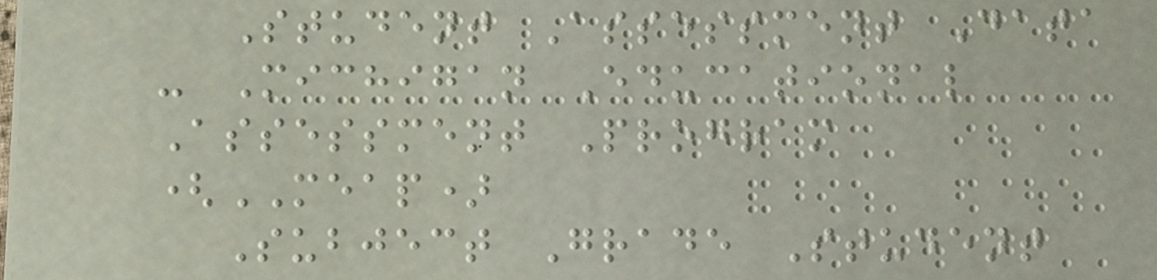Student Assessment Data
- Michigan Educational
Assessment Program
(MEAP)
Subject Grade Student
